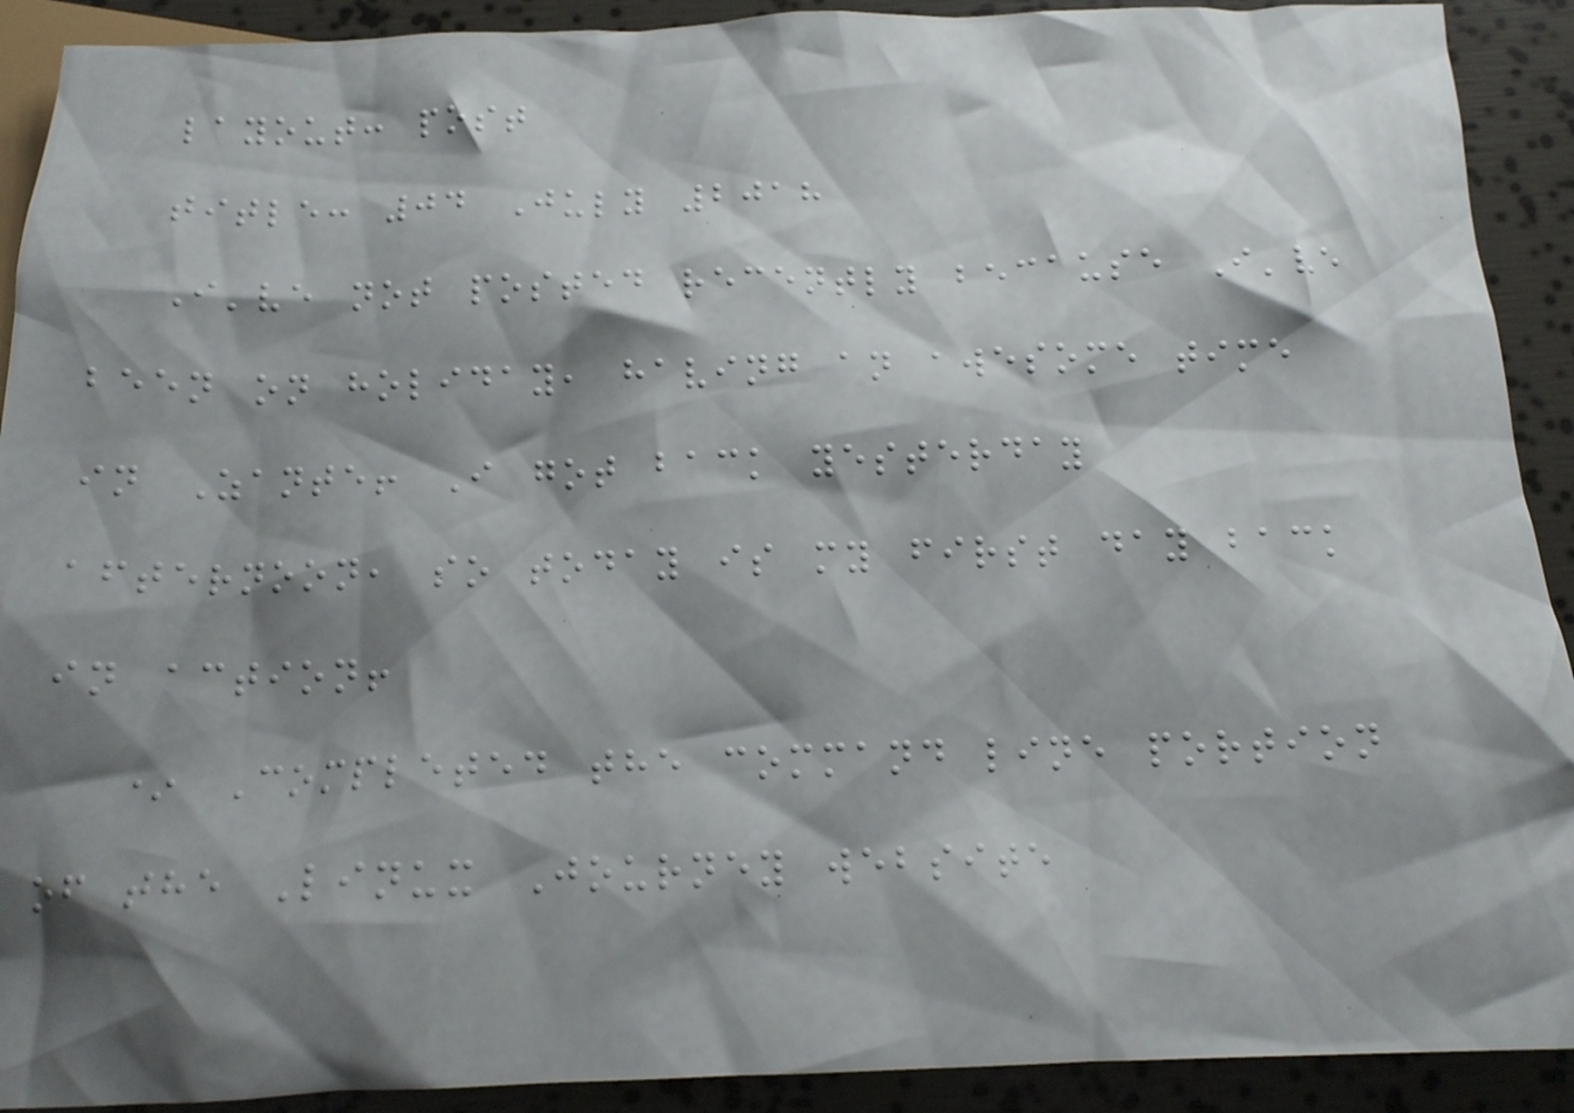layout: post
title: 04 July 2018
I've not posted recently because I've
been on holiday, having an awesome time
in Zante! I got back yesterday
afternoon, so today is my first day back
in action!
* Completed the command line portion
of the Linux Journey website
